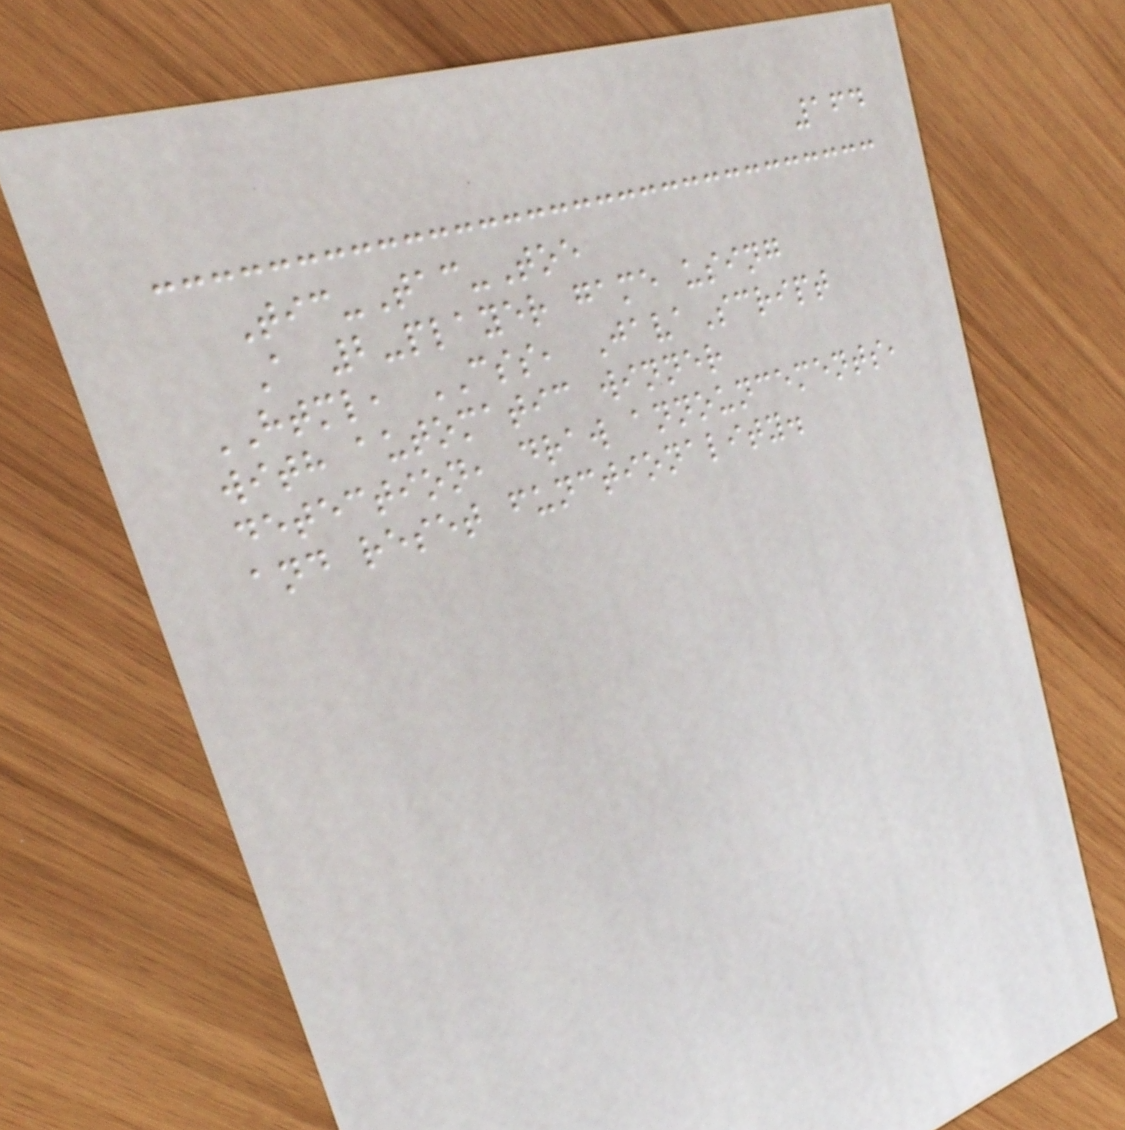164
Tic-Tac-Toe
A 2-player game using
HTML, CSS, JavaScript
with automatic winner
detection, draw announcements,
and reset functionality.
